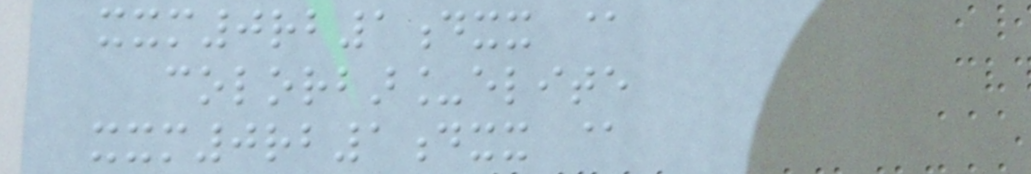xxm0rb1dxx @
colorbar_elite
xxm0rb1dxx @
